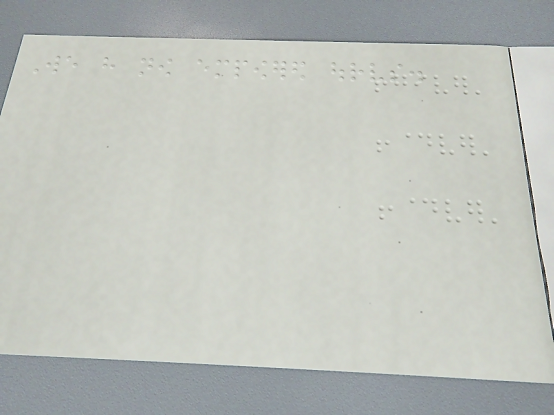We have now empowered ourselves.
